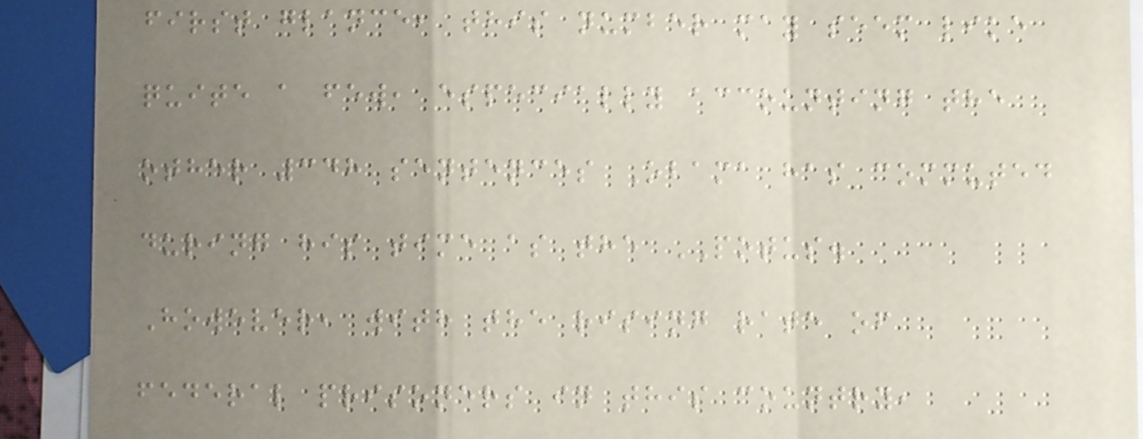first glance, this number may seem like
quite a few, especially accounting the
other 348 sentences Obama has commuted
during his time as the POTUS.
However, with the rising rate of
federal prisoners in this country,
